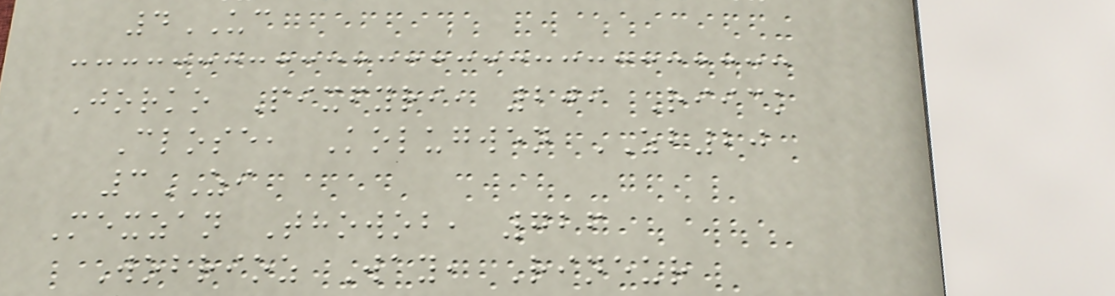4UC
Jorko Pixfyri, 209 Riick
Close, Kolugwen ZB20
3ZI
Mexzan Thowob, 726
Wobrioz Way, Rineur
